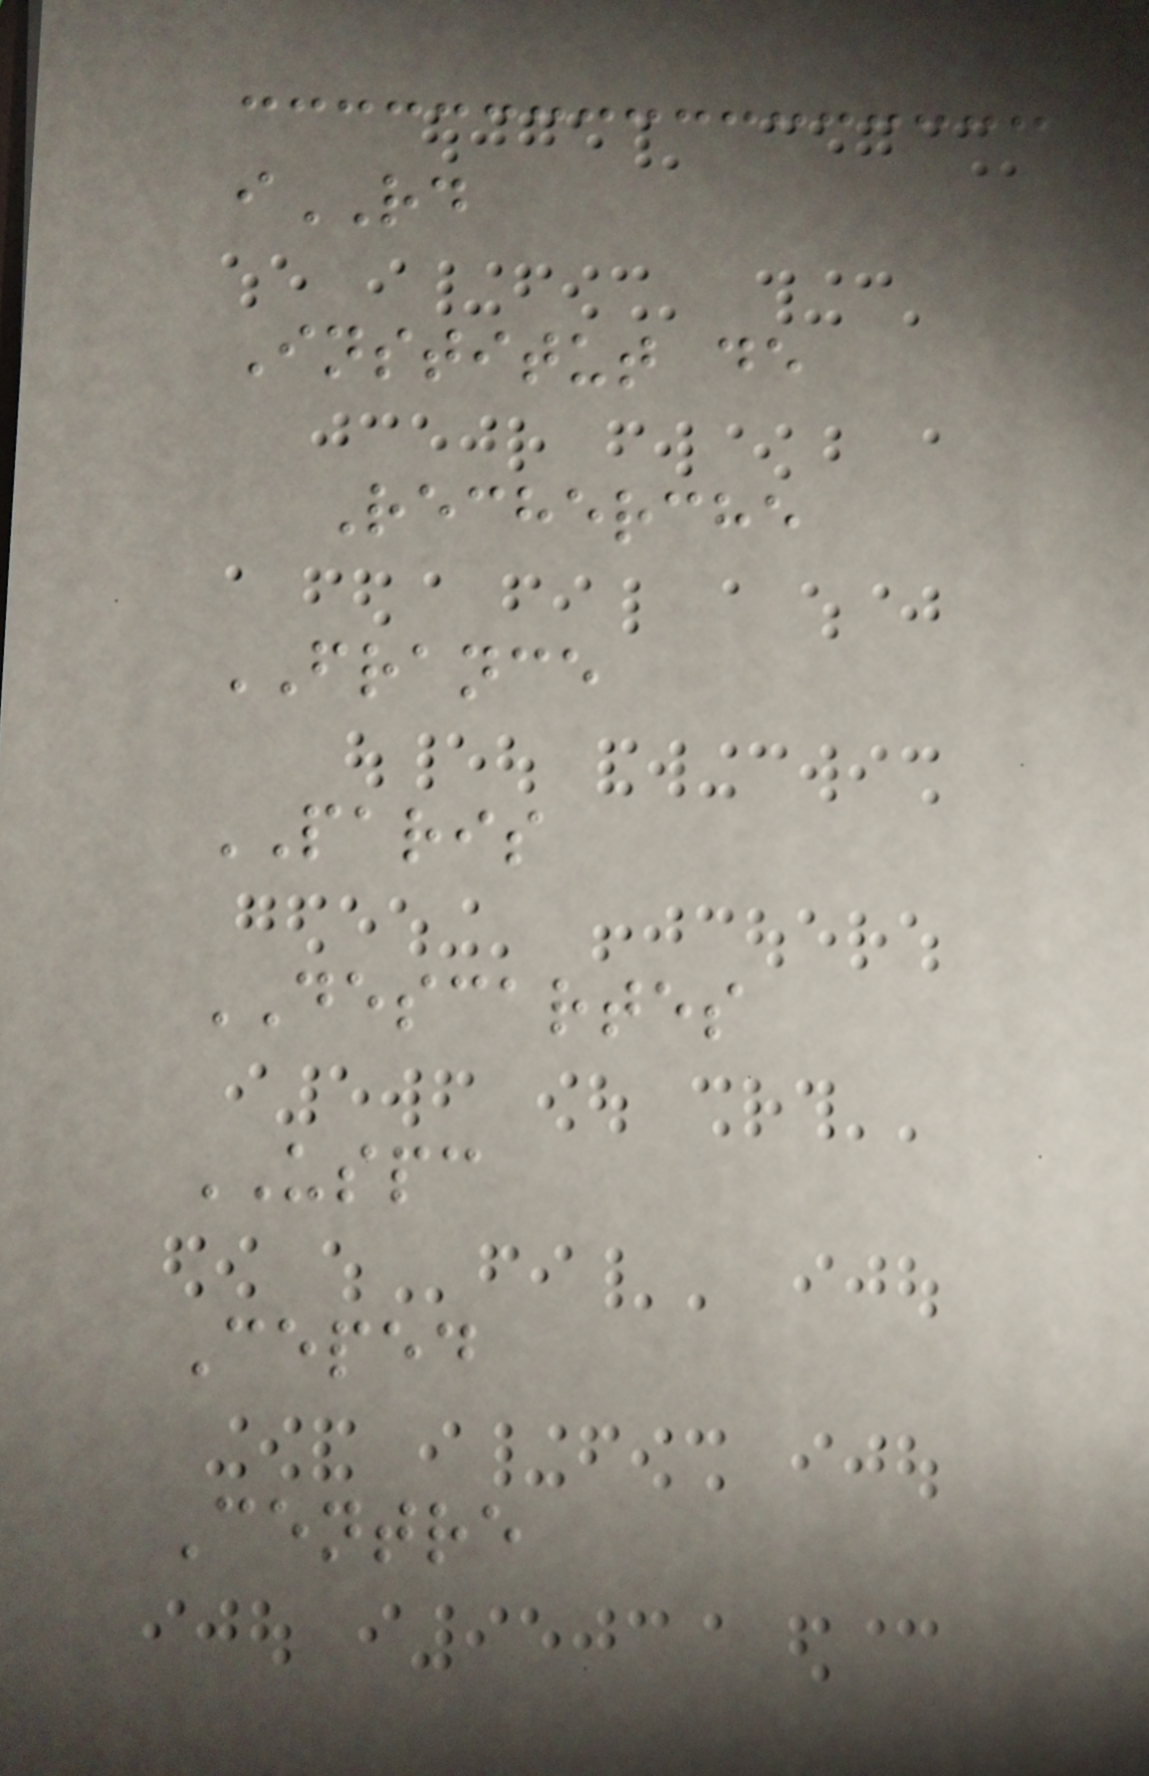iRD
Institut de
Recherche
FRANCE
PARIS
DESCARTES
USPC
Ceped
Centre
